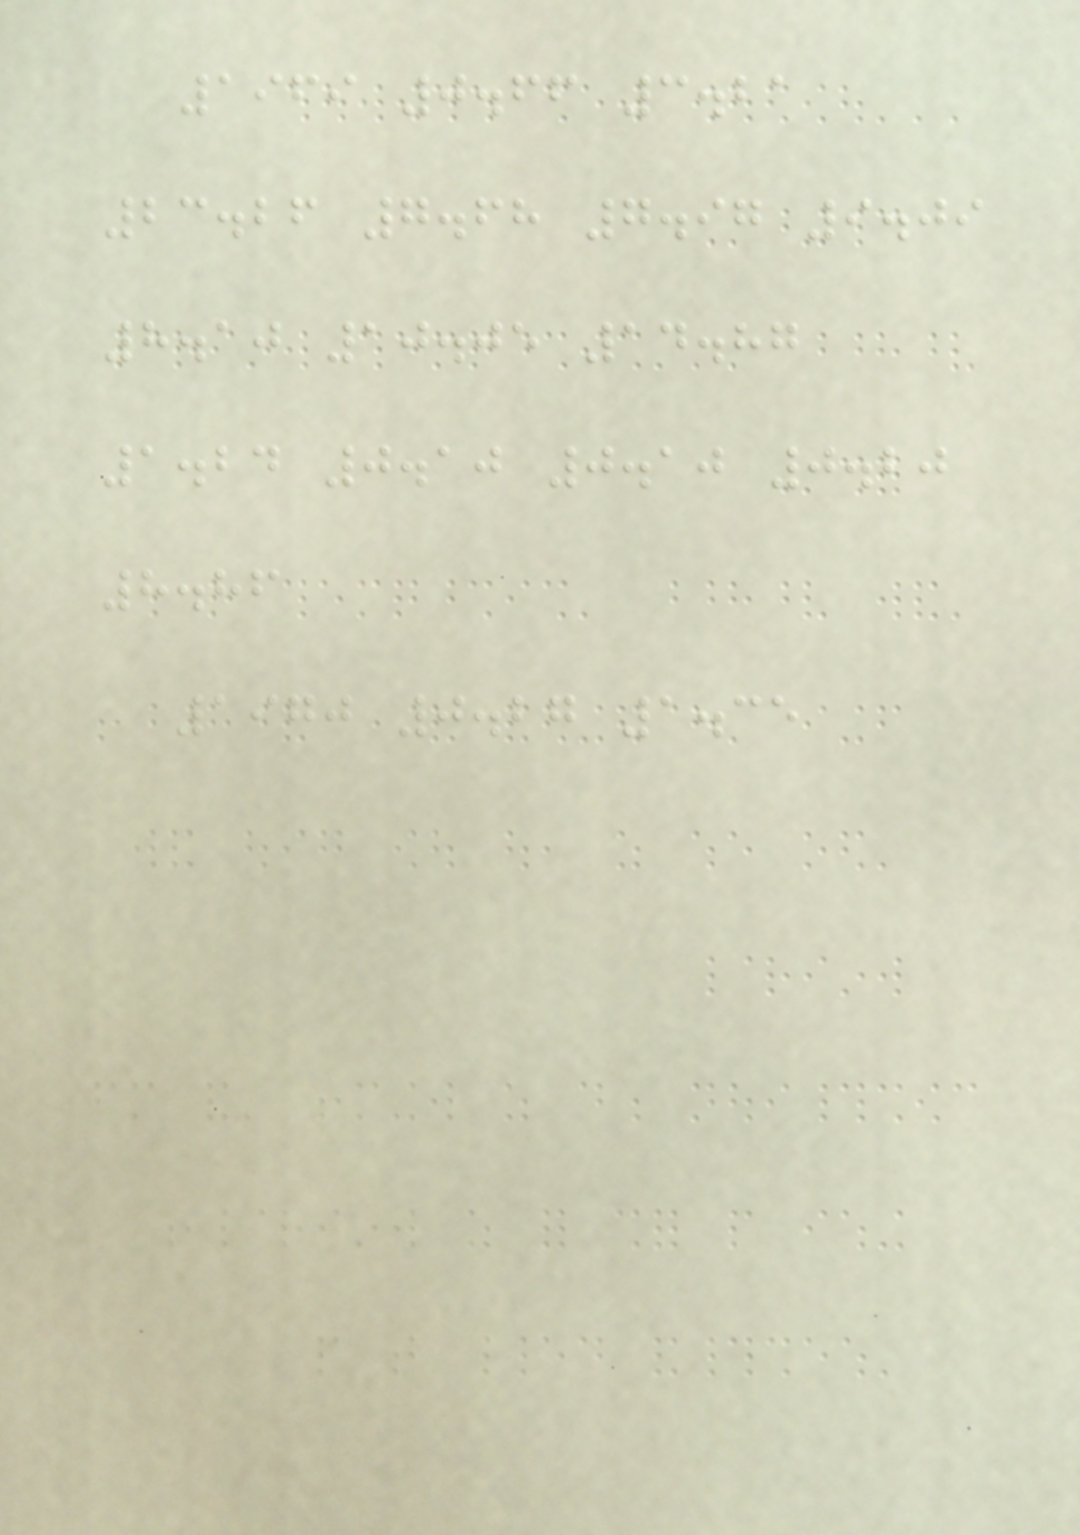1969 0.66 3.21
23.26 7.68 7.97 9.09
8.10 10.05 14.87
1.24 0.10 0.10 0.20
8.86
1970 0.27 1.35
